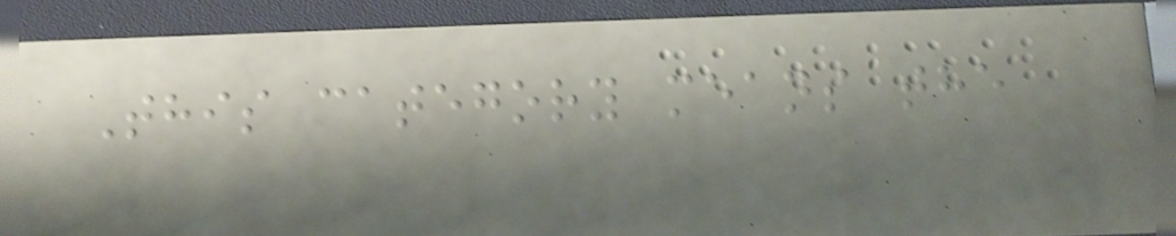This category means the
